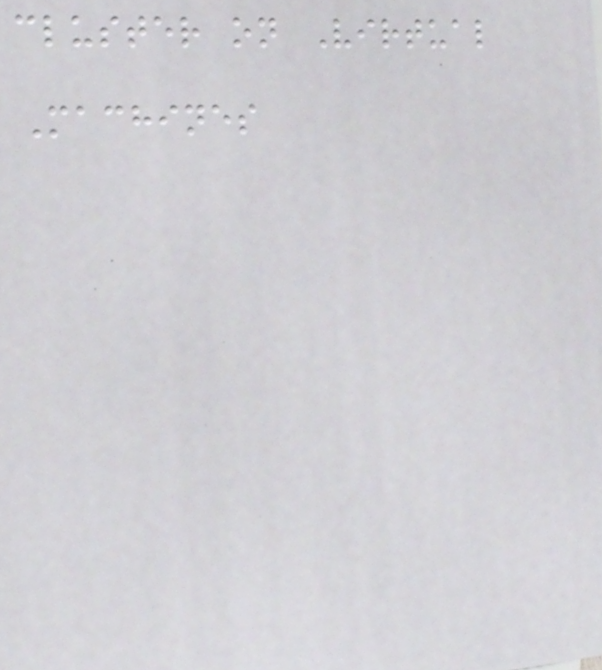cluster on Virtual
Machines
